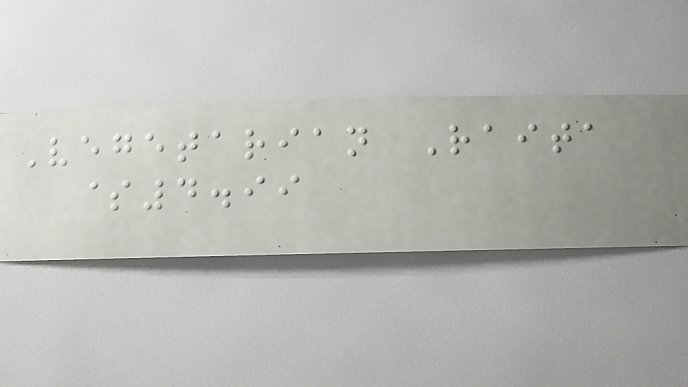Vegetarian Raita
$4.99
